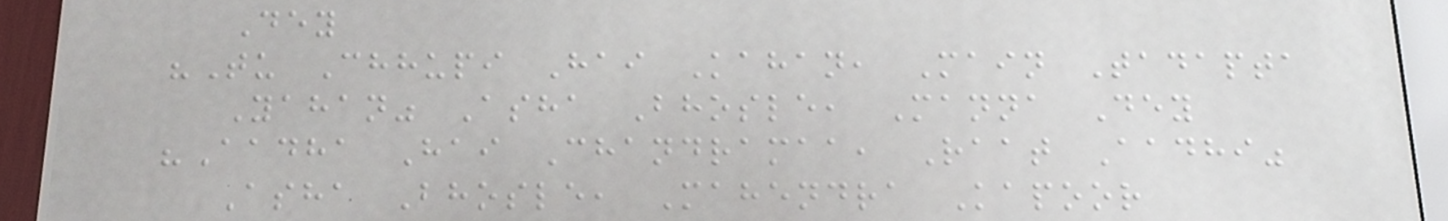Dey
"Tu Chhupi Hai Kahan, Main Tadapta
Yahan" Asha Bhosle, Manna Dey
"Aadha Hai Chandramaa, Raat Aadhi"
Asha Bhosle, Mahendra Kapoor
